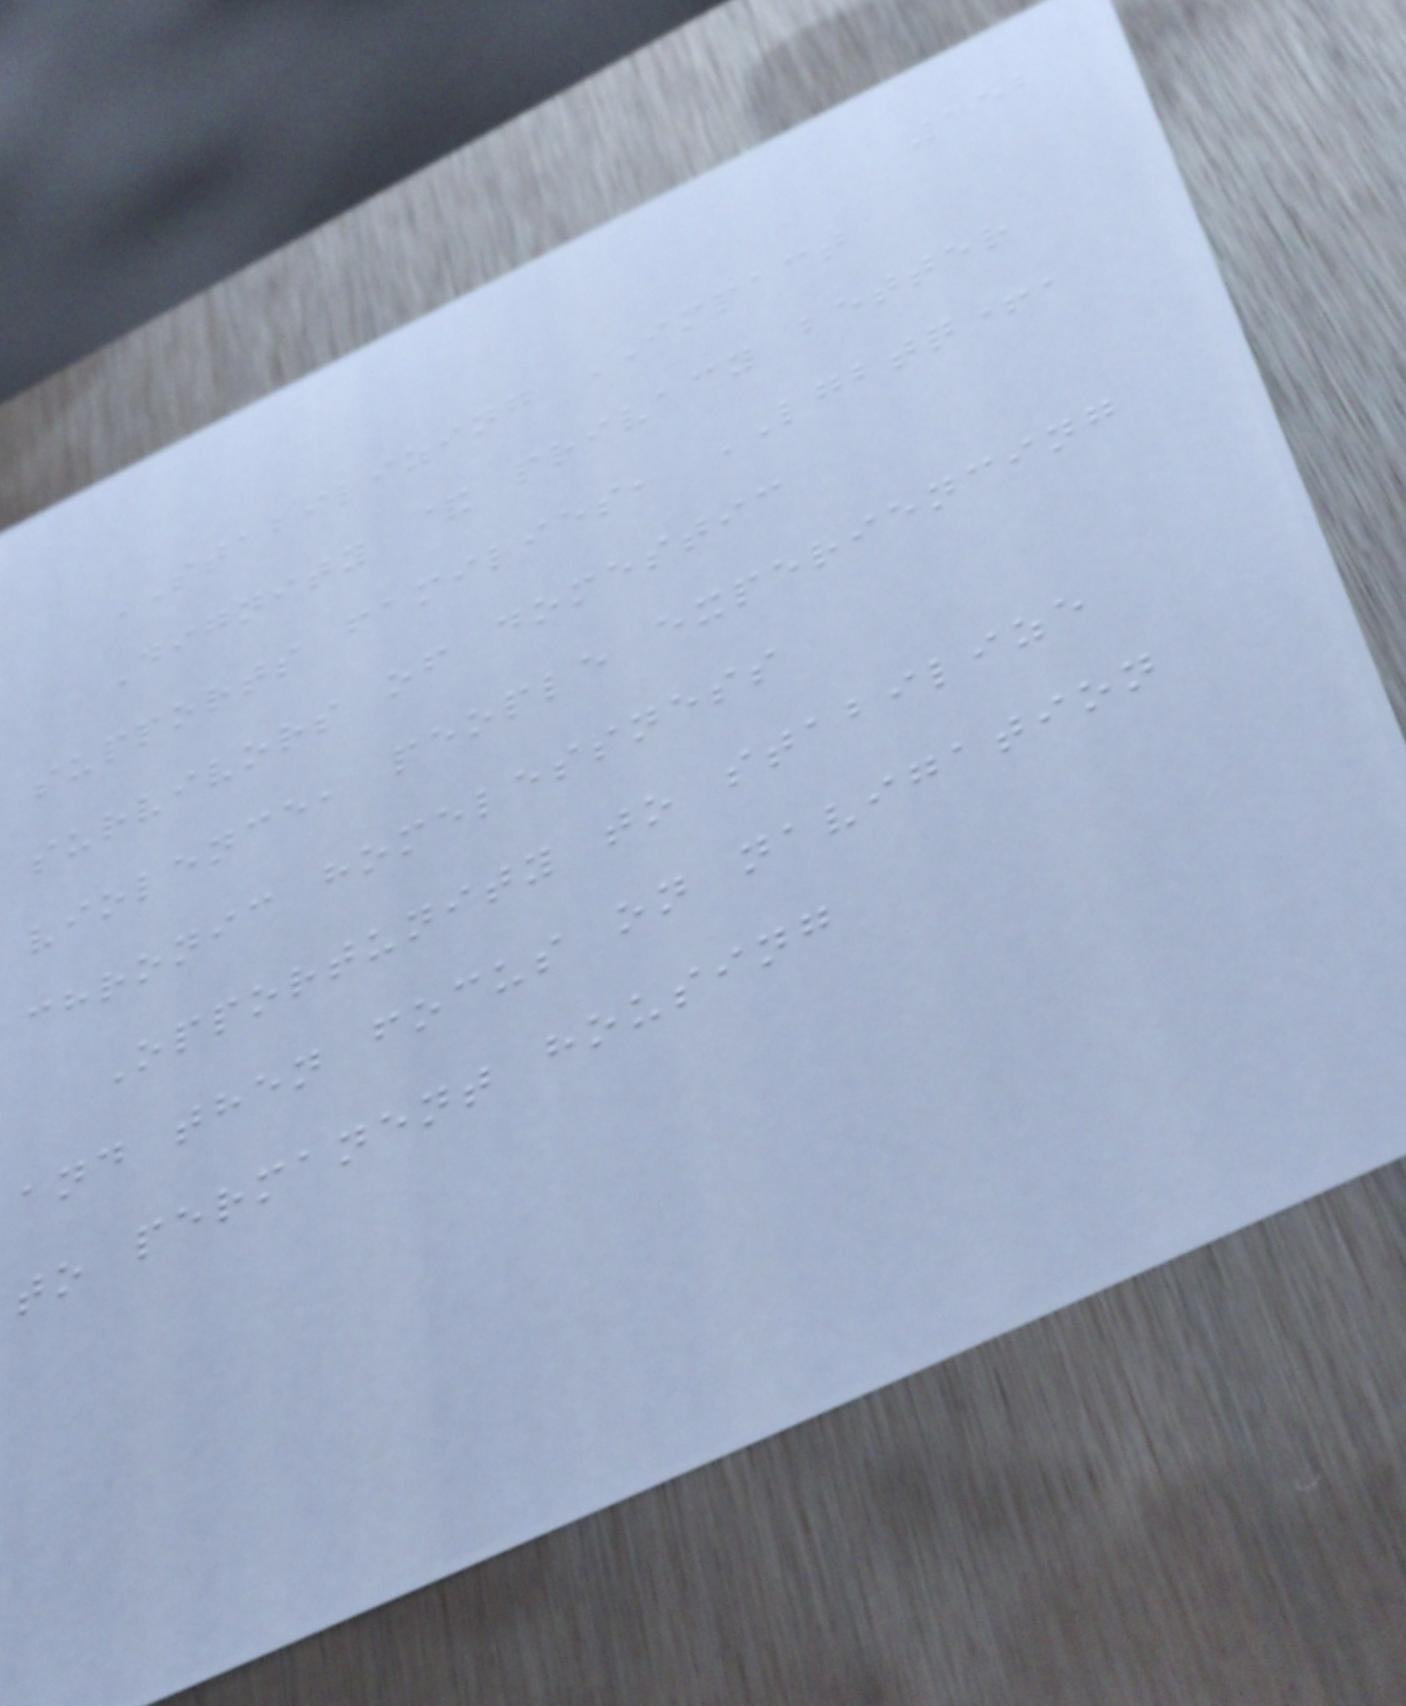152
STABILIZING IMPACT
Dignity & privacy better
supports families, LGBTQ+,
survivors of domestic
violence, people experiencing
chronic homelessness
Opportunity to stabilize
and then focus on navigation
to permanent housing
